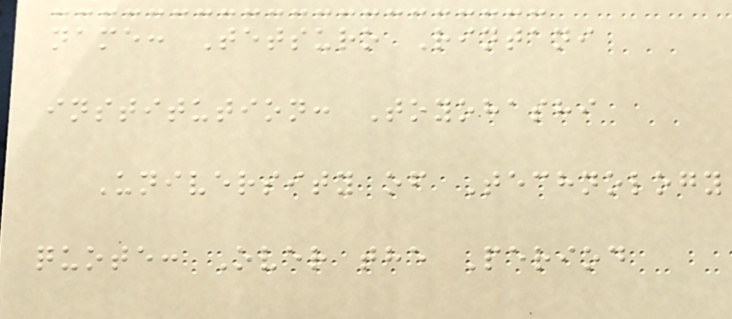name: Tetsuro Rintani
institution: Toyohashi
University of Technology
quote: Over the Period
